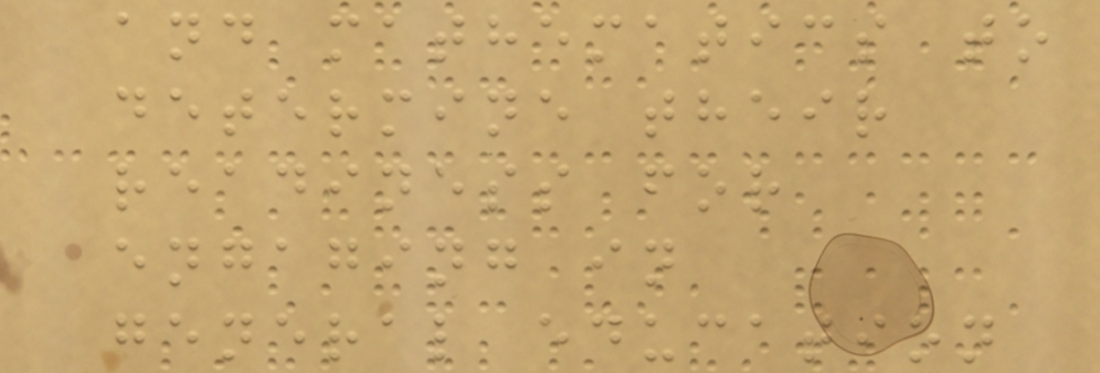and mathematics to
determine their
readiness for
engaging in
general education
